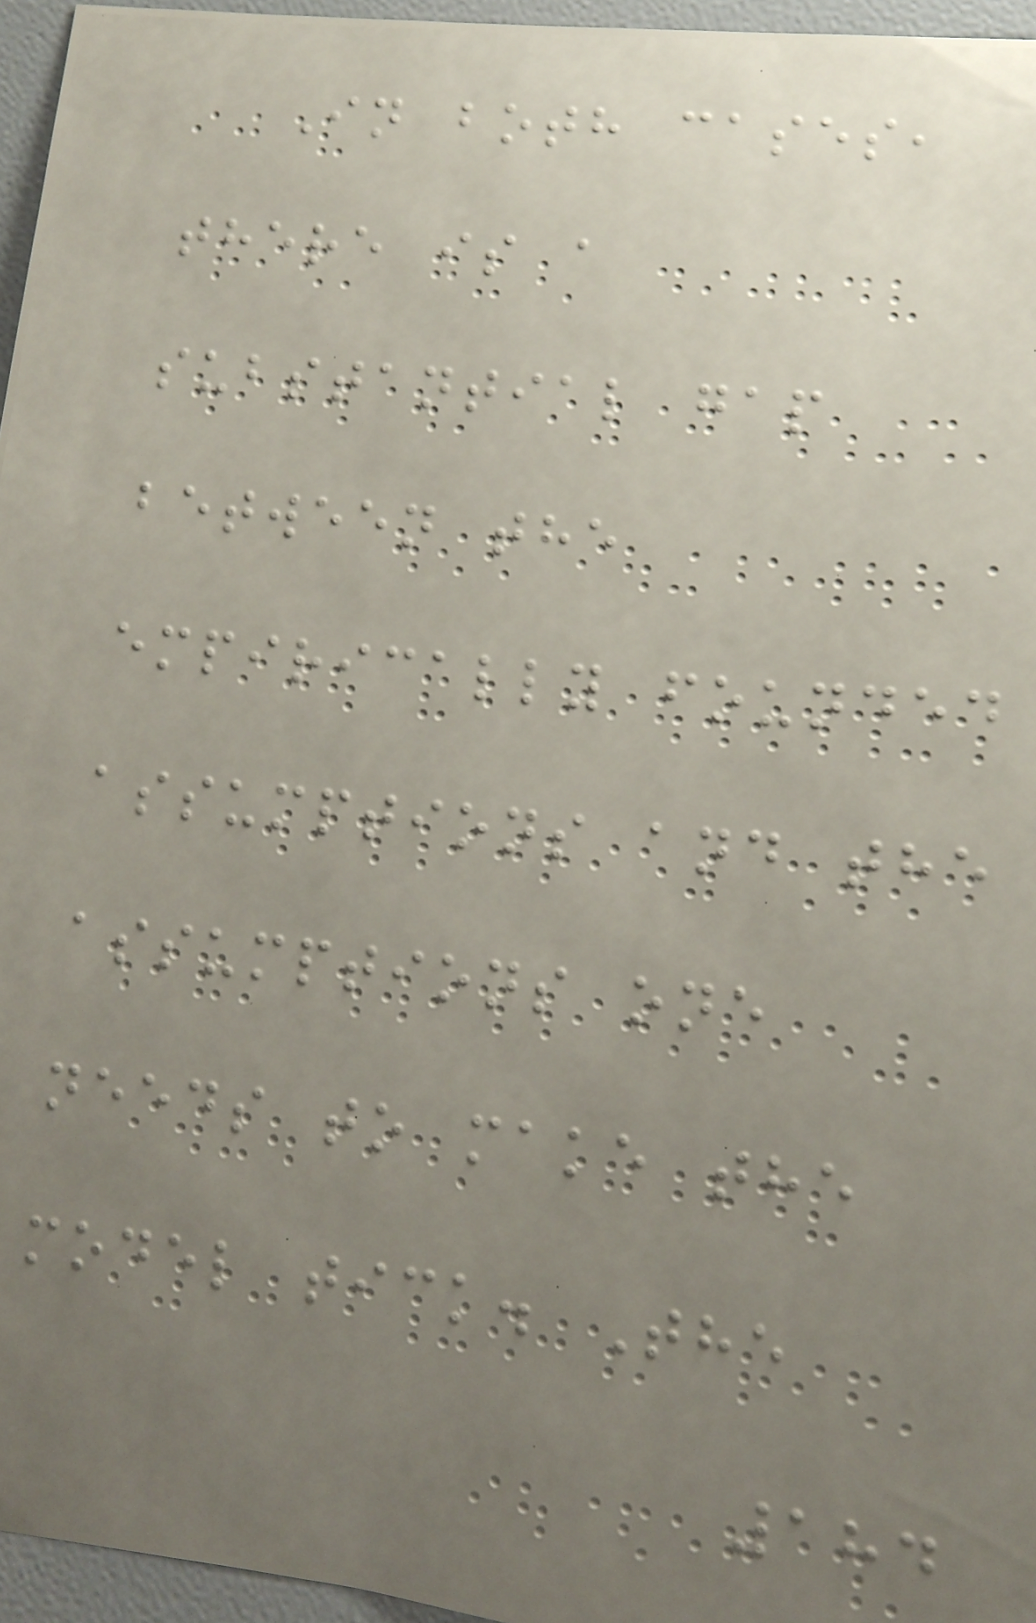In both cases,
there is a
substantial gap
between the
empirically founded
assumptions and the
assumptions one
needs to make the
model tick. The
184
